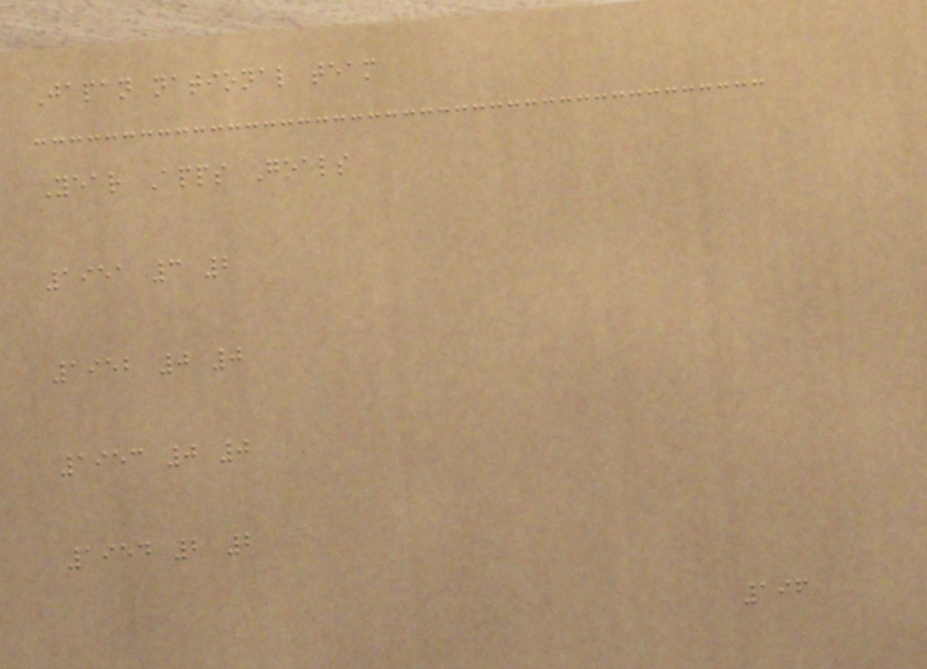Japan national team
Year Apps Goals
1951 3 2
1952 0 0
1953 0 0
1954 2 2
196
